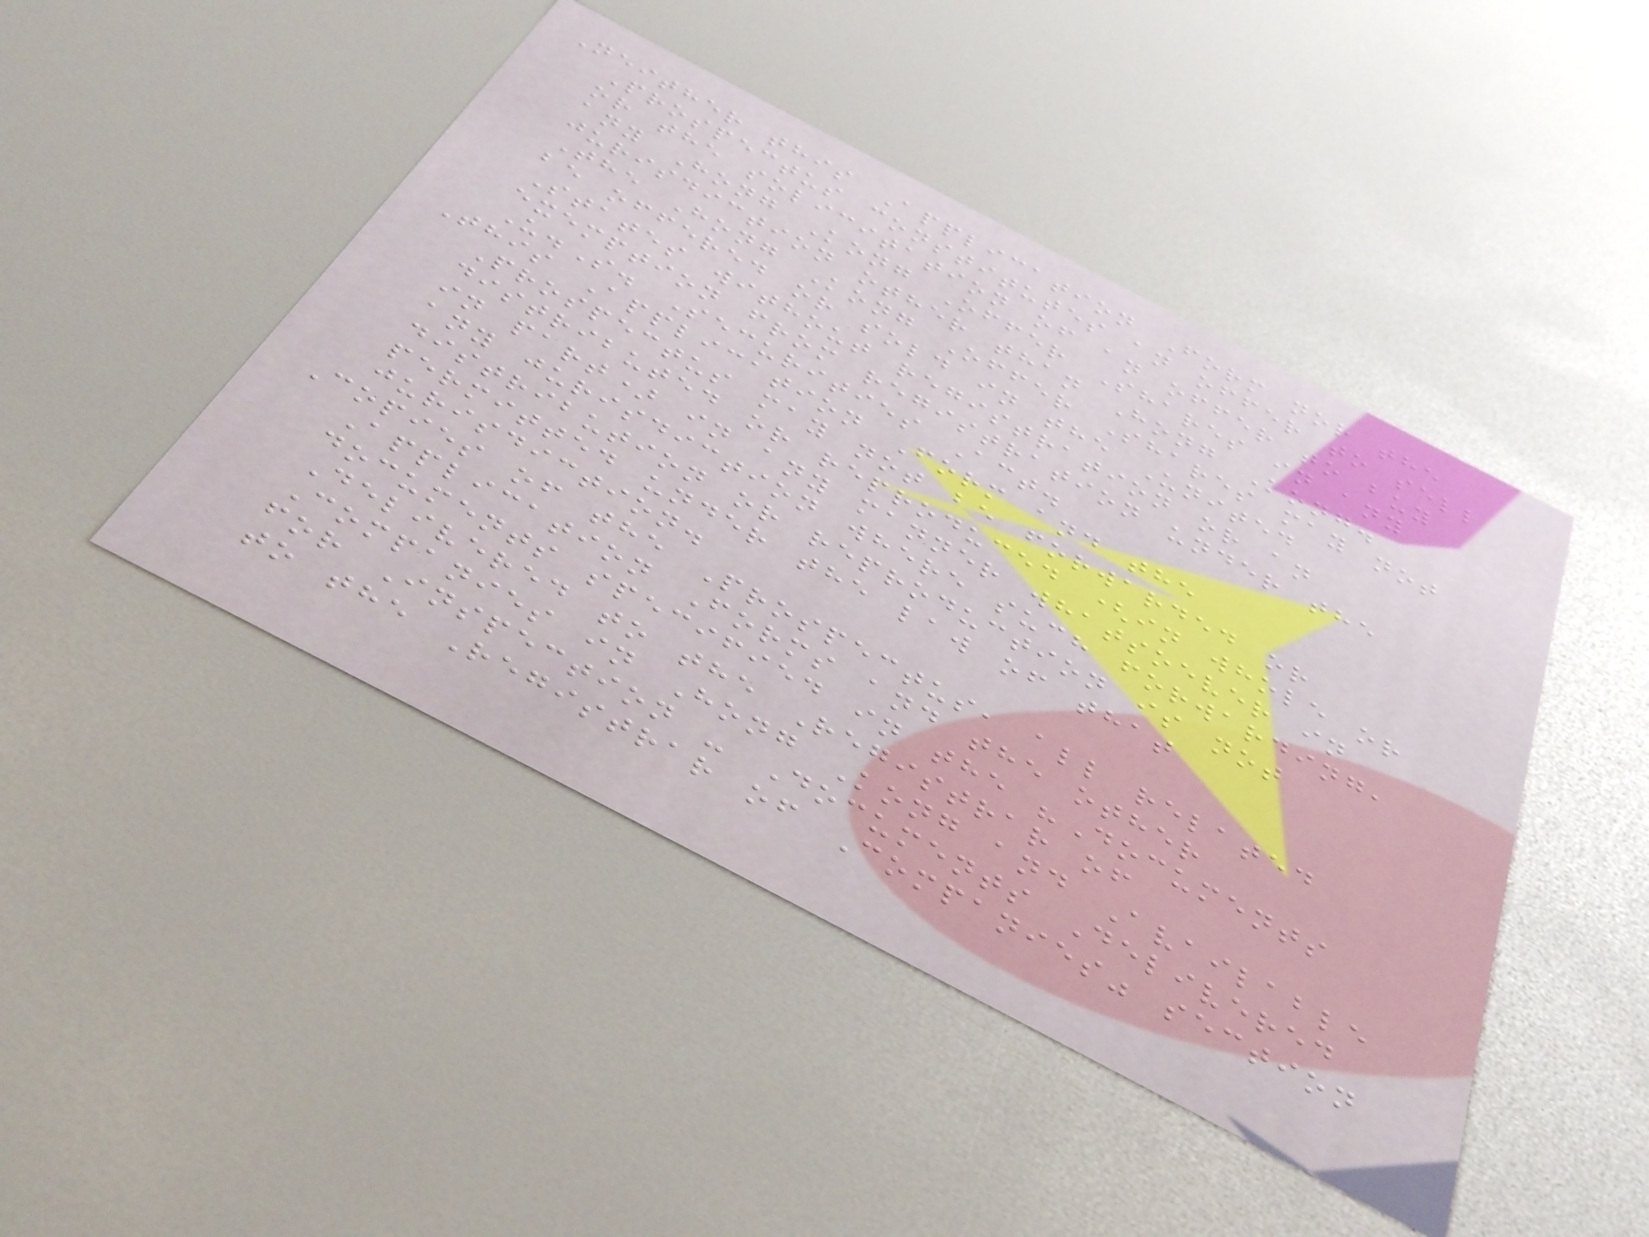Neither this Application Form nor the
Prospectus constitutes an offer to sell
or the solicitation of an offer to buy
any Hong Kong Offer Shares in any
jurisdiction other than Hong Kong.
The Hong Kong Offer Shares may not
be offered or sold in the United
States without registration or an
exemption from registration under the
U.S. Securities Act.
This Application Form and the
Prospectus may not be forwarded or
distributed or reproduced (in whole or
in part) in any manner whatsoever in
any jurisdiction where such forwarding,
distribution or reproduction is not
permitted under the law of that
jurisdiction.
Copies of the Prospectus, all related
Application Forms and the other
documents specified in the "Documents
Delivered to the Registrar of
Companies in Hong Kong and Available
for Inspection - Documents Delivered
to the Registrar of Companies" section
